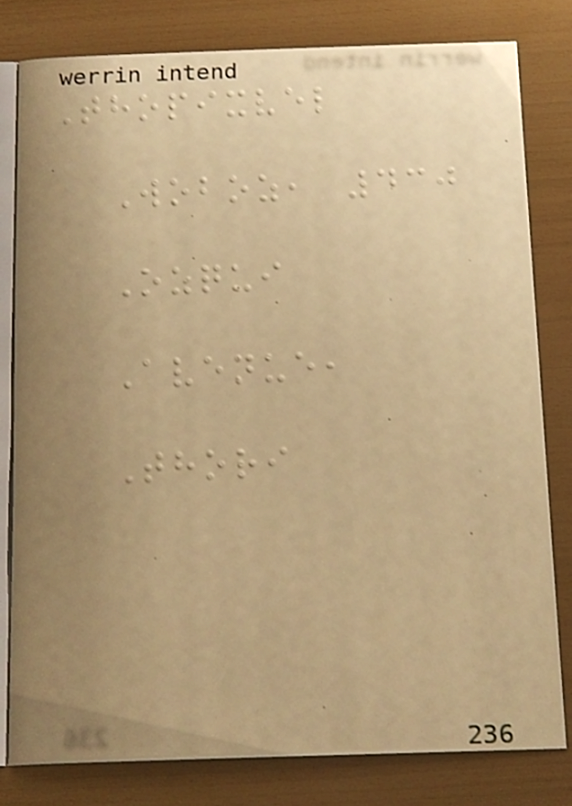Thopixvel
Woboz, 430
Ozqui
Avenue,
Thori
